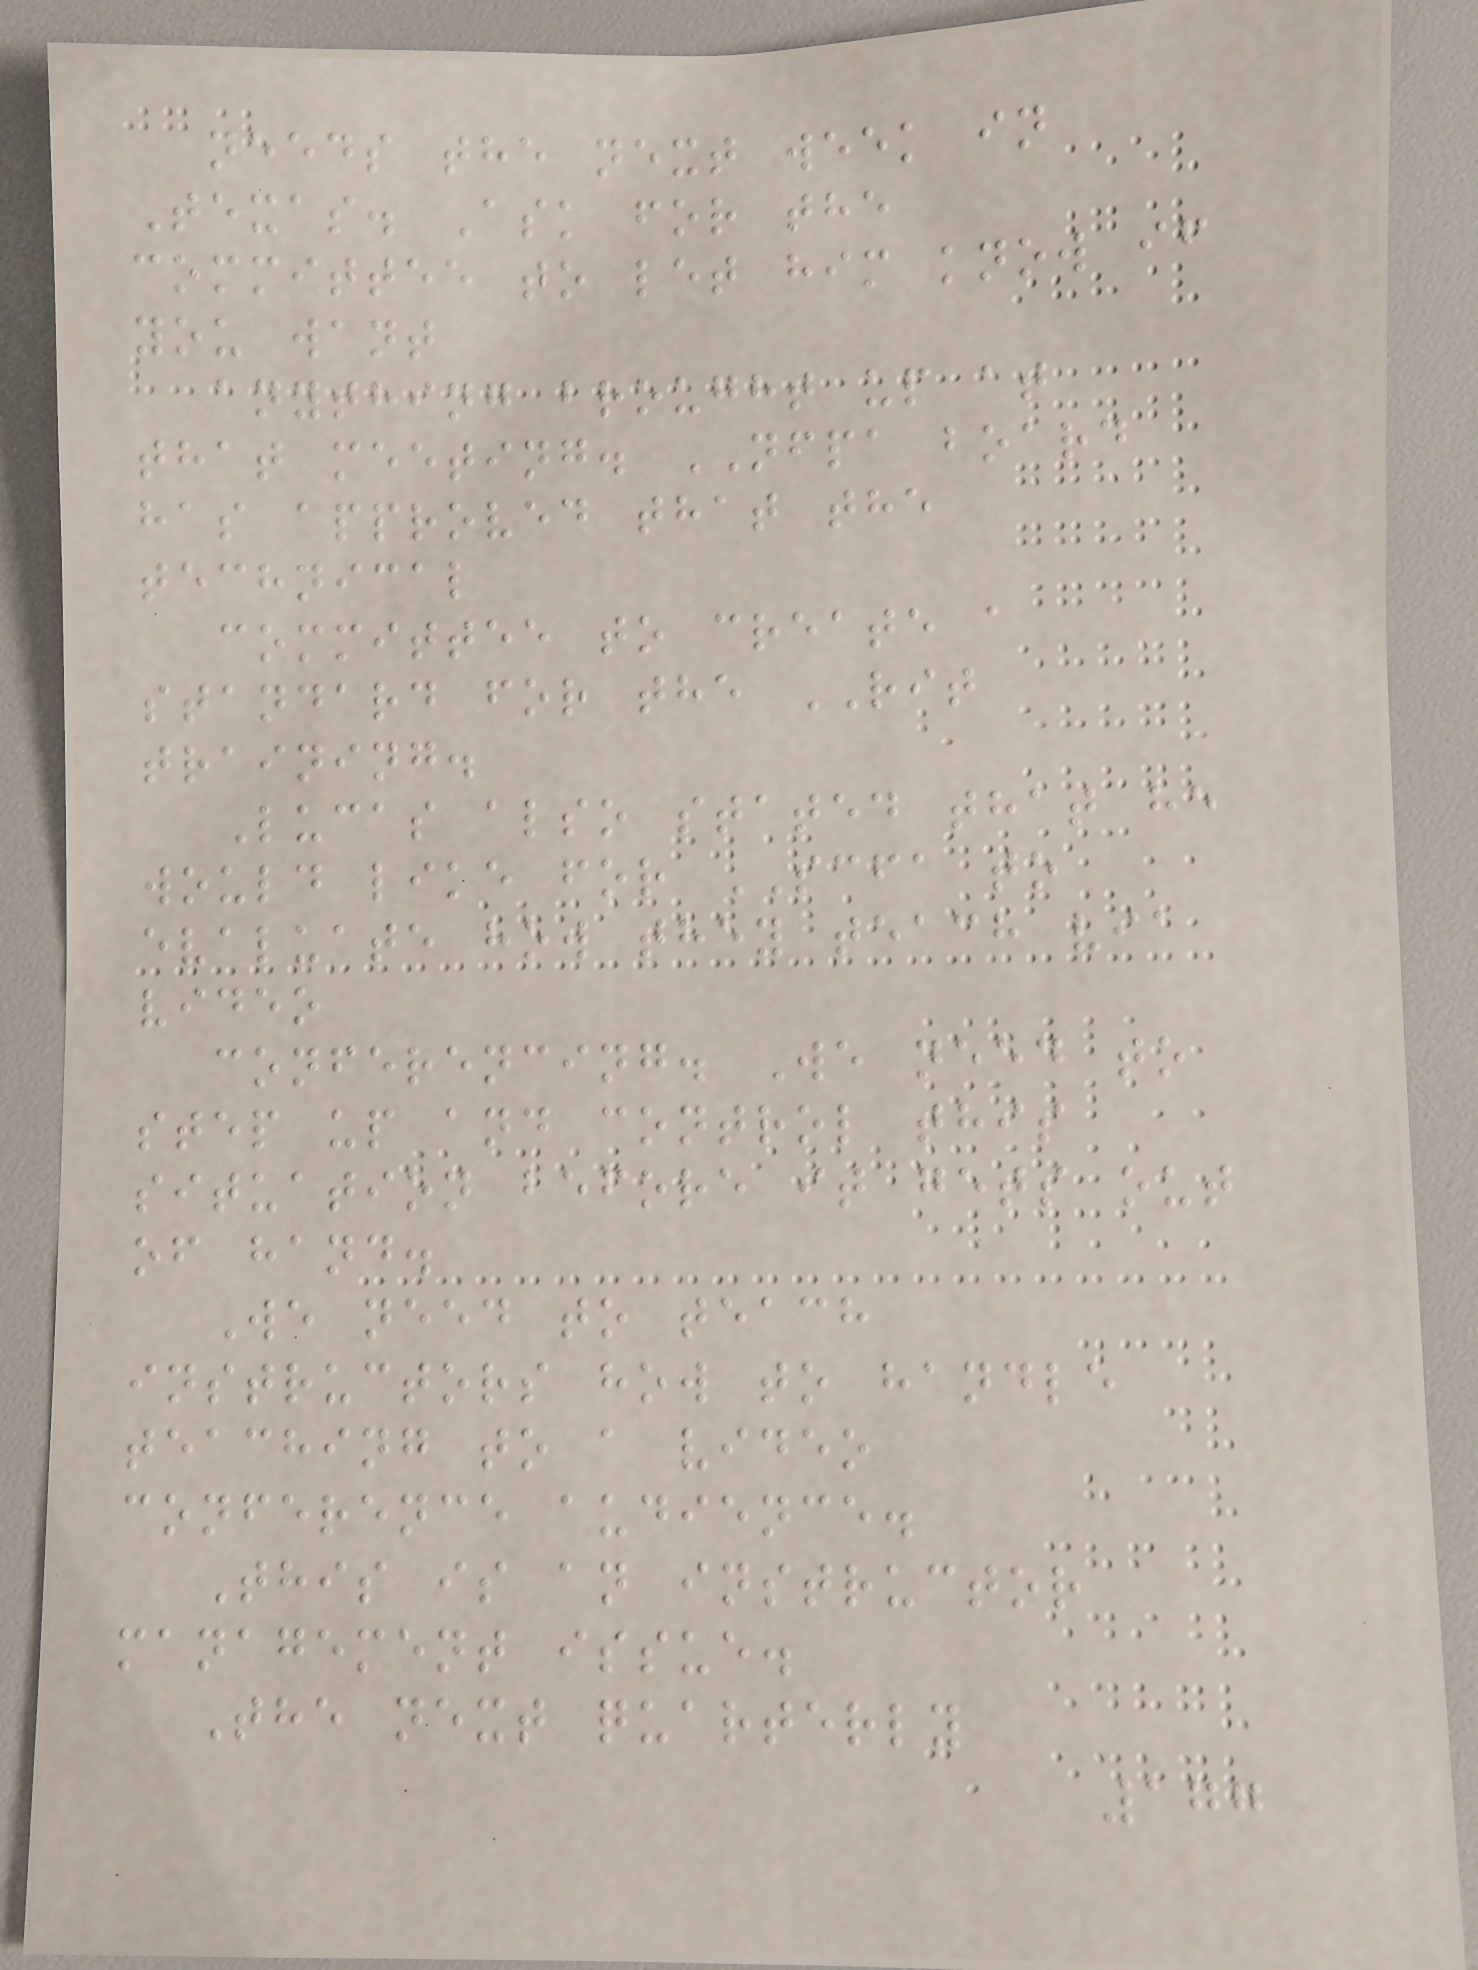needs the next week in
Texas. Ask for the
committee to let him know if
you want
anything brought up at
that meeting. NFPA board
has approved that the
technical
committee to create a
standard for the RIT
training.
Lucas also stated that he
would like for SCFA to
evaluate how they teach via
video
conferencing. We need to
step up and control this
situation before it gets out
of hand.
We need to teach
instructors how to handle
teaching to a video
conference audience.
This is an instructor
management issue.
The next quarterly
177
